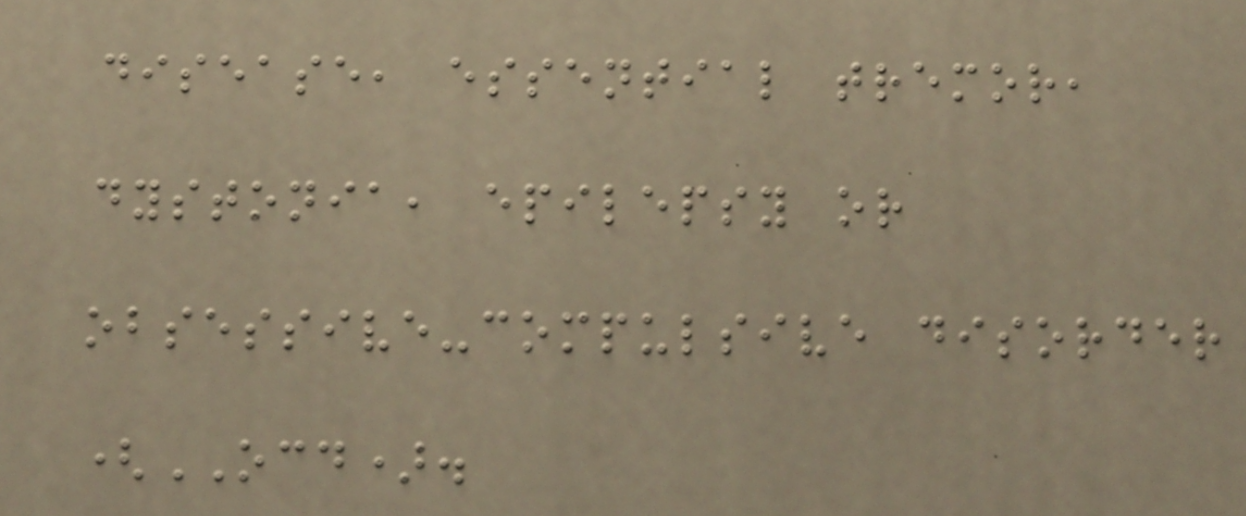disease, essential tremor,
dystonia, epilepsy or
obsessive-compulsive disorder
(OCD).
